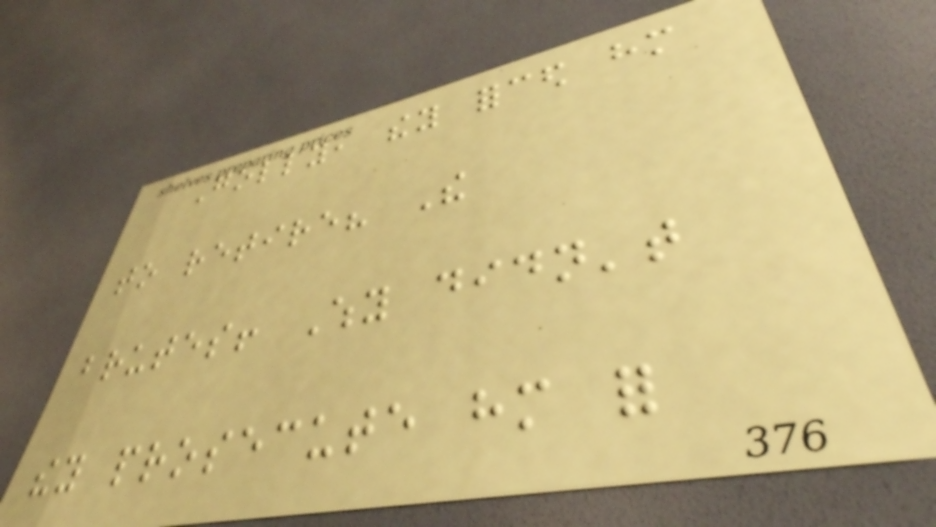Golly, they forced him
to retire? The
brutes! Why didn't
they prosecute him for
